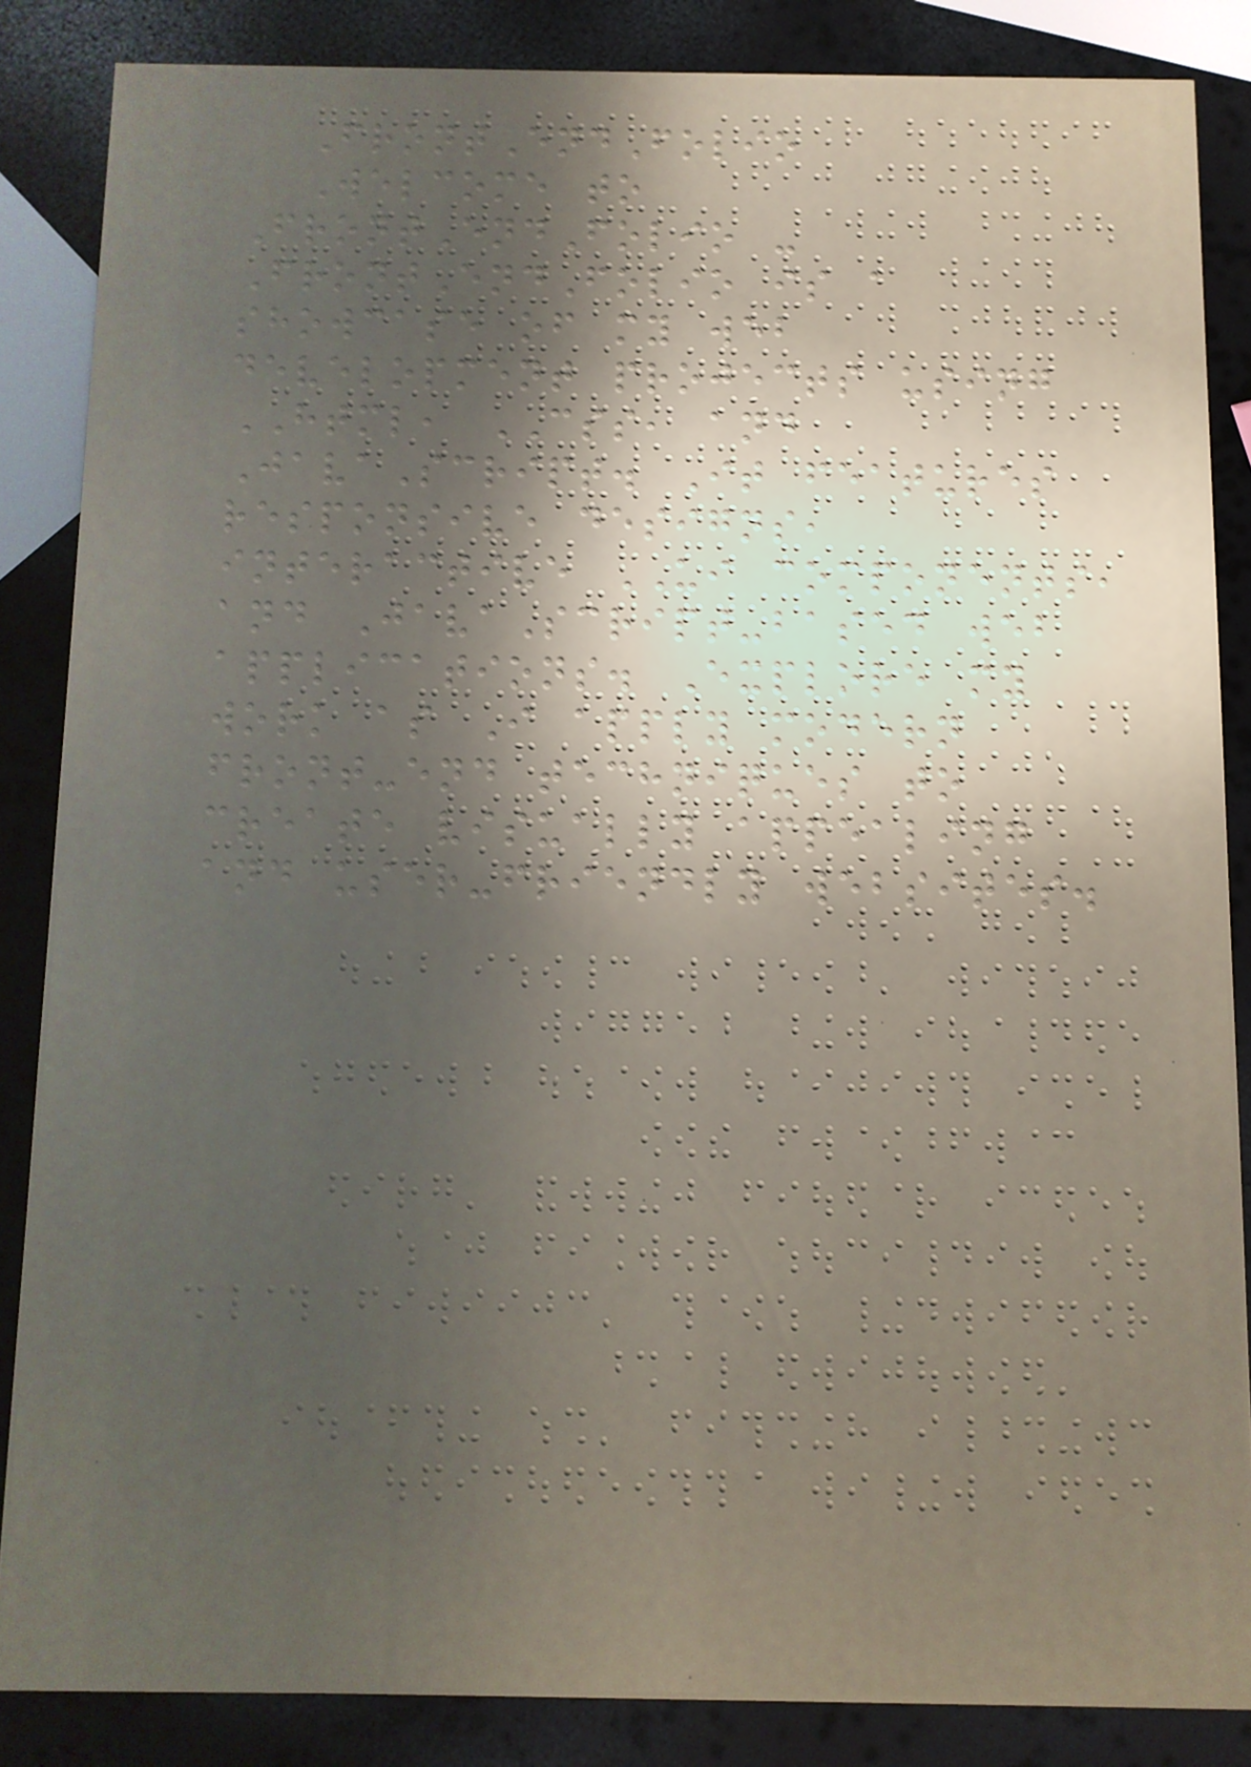FrontEndFolio
Welcome to
FrontEndFolio -
FrontEndFolio is a
showcase of my web
development projects using
HTML, CSS, and
JavaScript. It features
responsive designs,
interactive UI components,
and JavaScript-based web
applications. Explore my
work as I apply modern
front-end techniques to
create visually appealing
and user-friendly websites.
